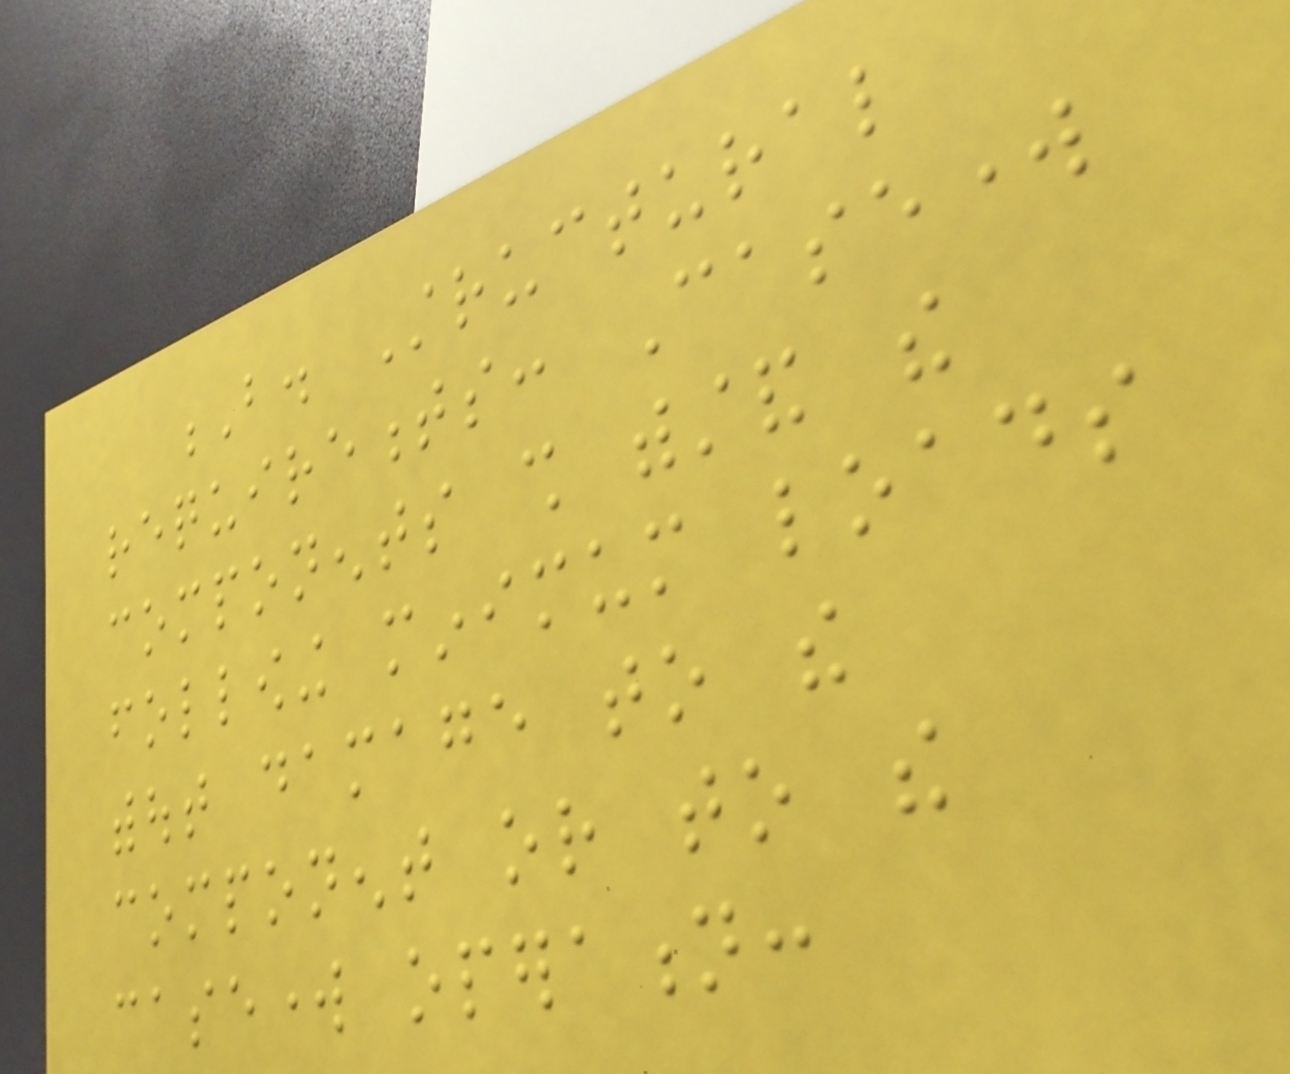B. Structural
requirements: Casework
components shall withstand the
following minimum loads
without damage to the
component or to the
casework operation:
